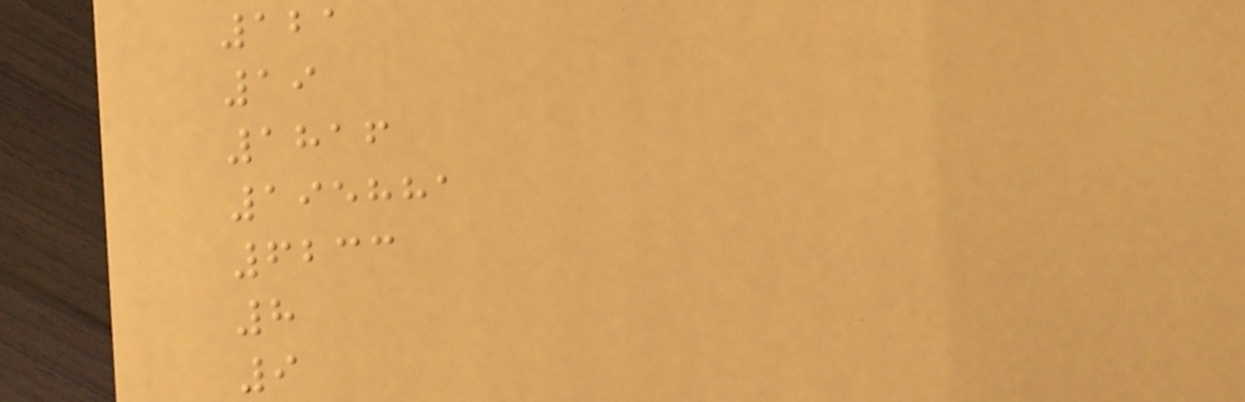121
19
1816
195881
6233
8
9
